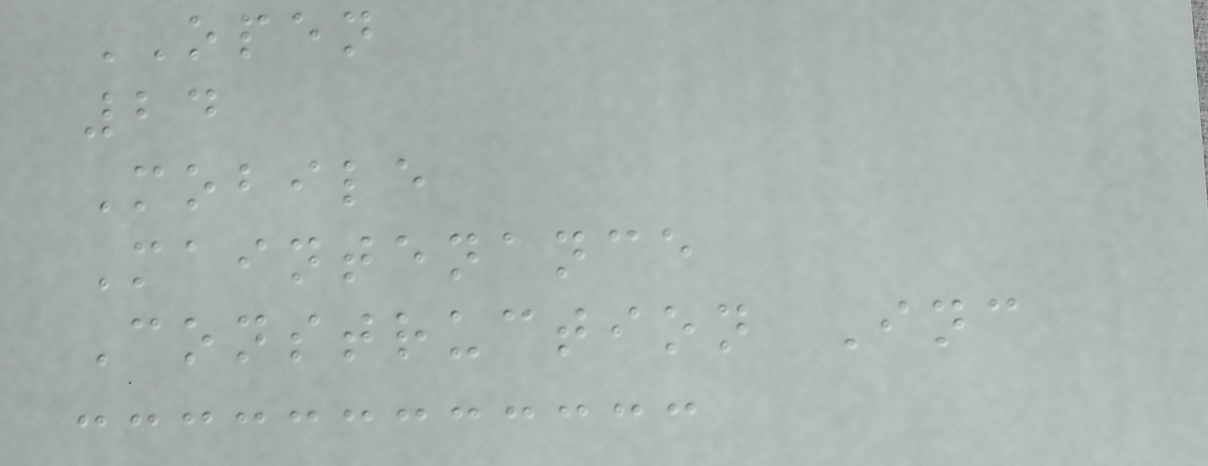OPEN
24
Mobile
Maintenance
Construction Inc
